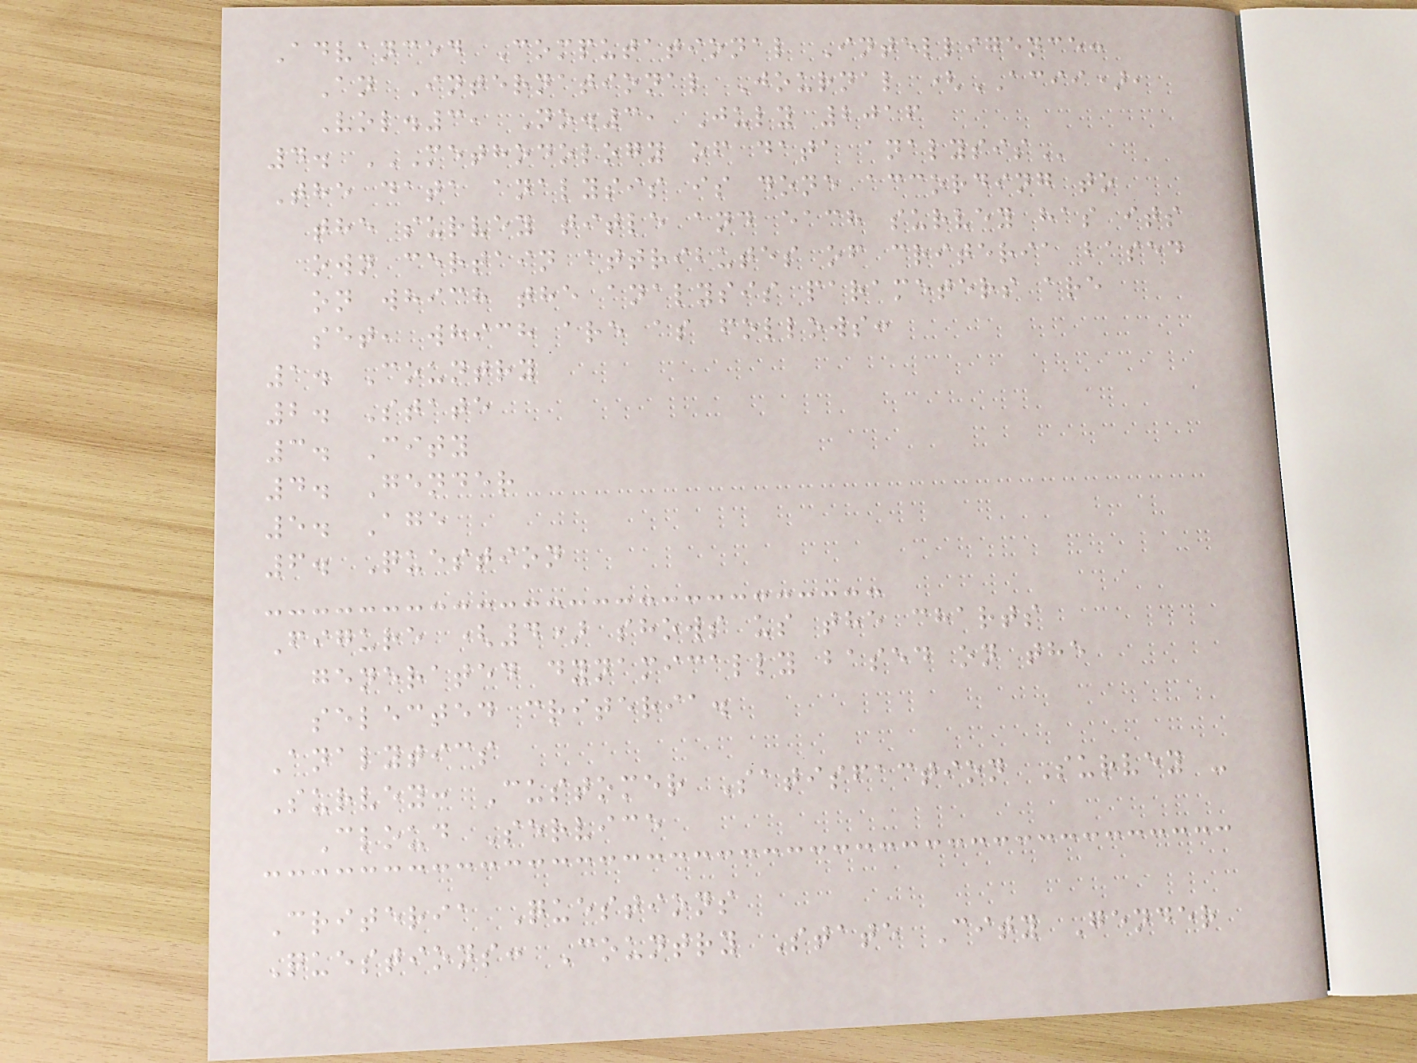Advanced Computational Intelligence:
An International Journal (ACII),
Vol.3, No.3, July 2016
4. METHODOLOGY OF DATA ANALYSIS
The data analysis is done according to
the survey title and each survey has its
own certain attributes of criteria based
on which the analysis parameters are
set, which are as follows:
1. Country
2. State
3. City
4. Gender
5. Age
6. Question
Figure (4) shows us the charts
generated dynamically based on the
selected criteria.
Analytics
Survey: Customer Satisfaction Survey -
Cloud Service
Criteria Questions
Questions: Country State City Gender
